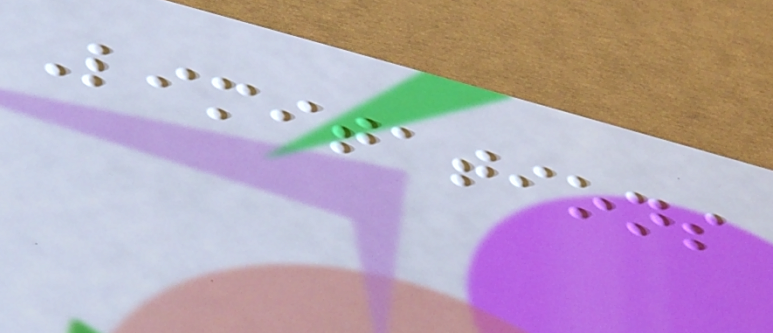Limitations
